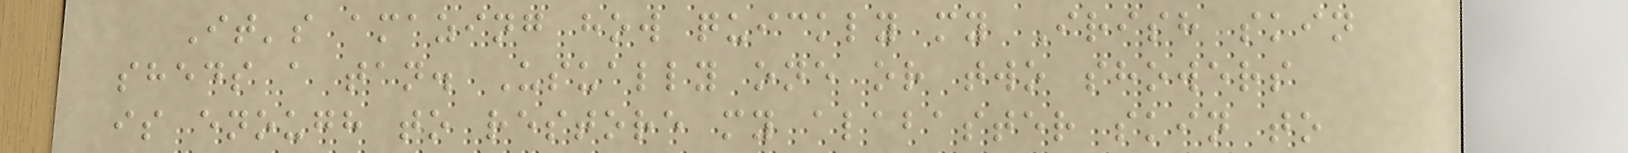It's amazing how quickly my Irish skin
sheds a tan. Usually one or two showers
is enough to restore my alabaster skin to
